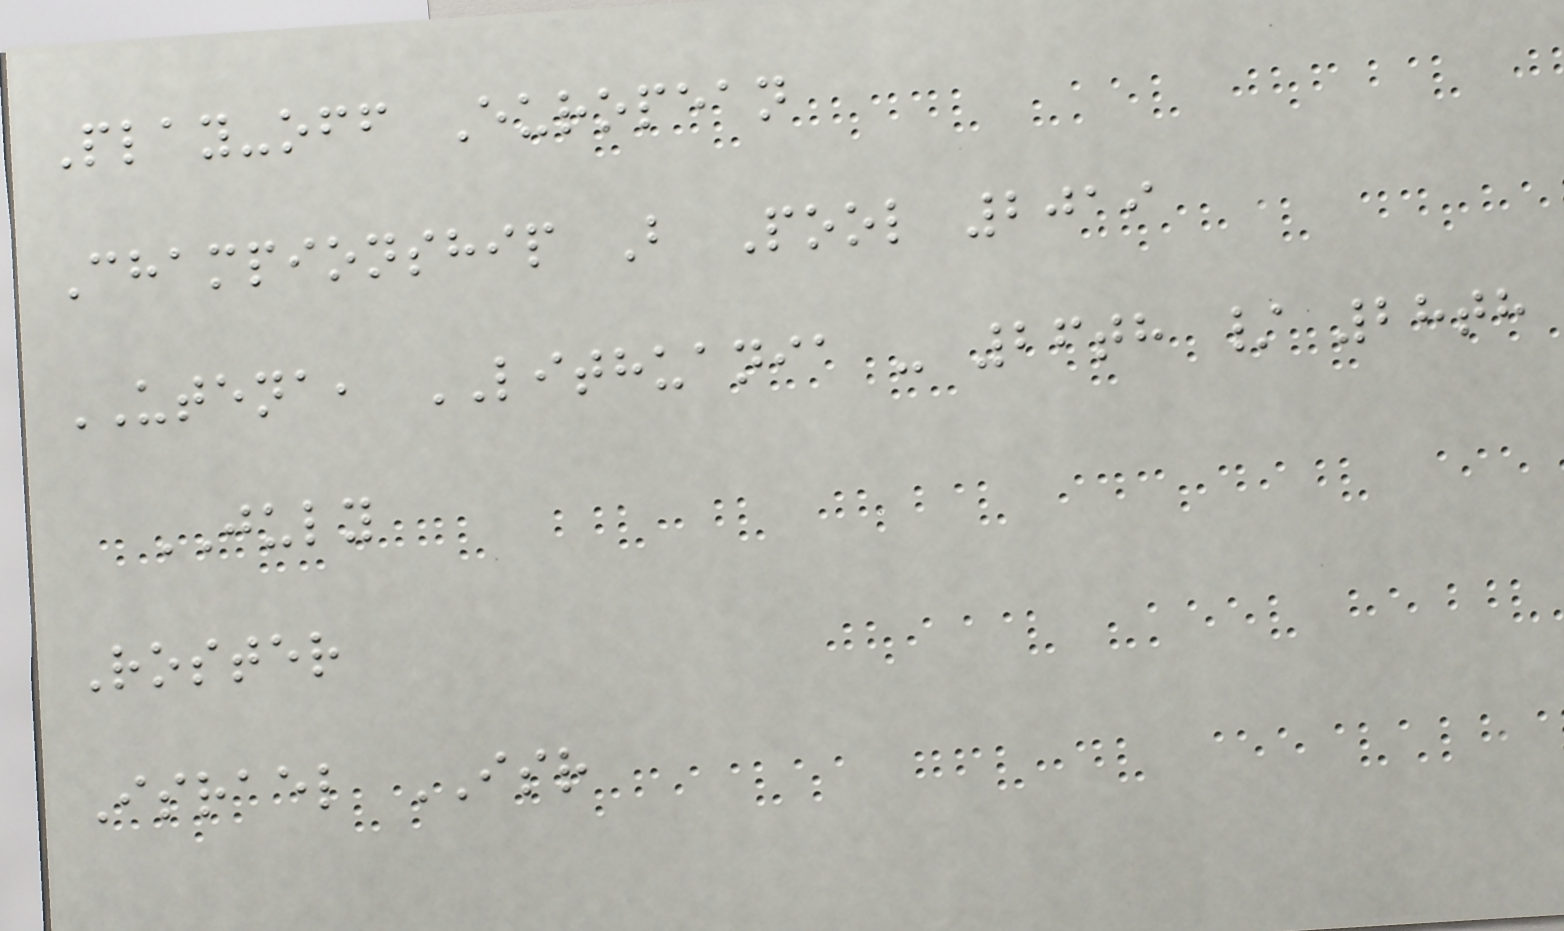Play-off European
Championship B Pool 2019
UTENA, LITHUANIA - 26th / 28th
JULY
Roster
Israel ISR
